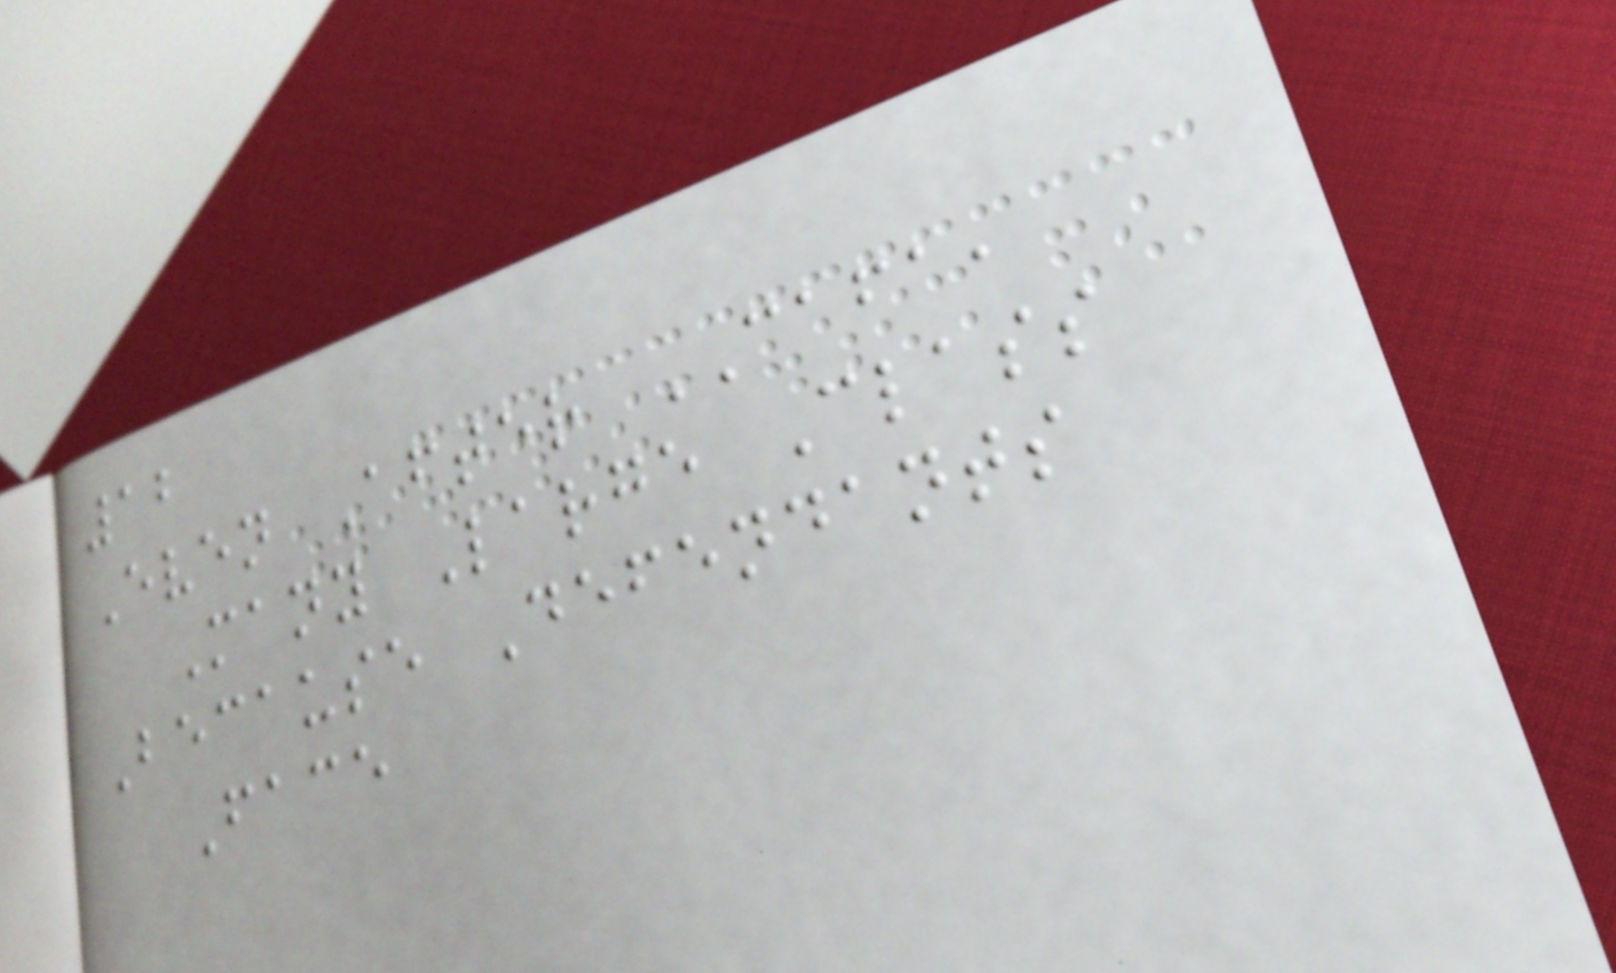12
Even After CAFA,
Many Large Class
Because Defendants
Face
